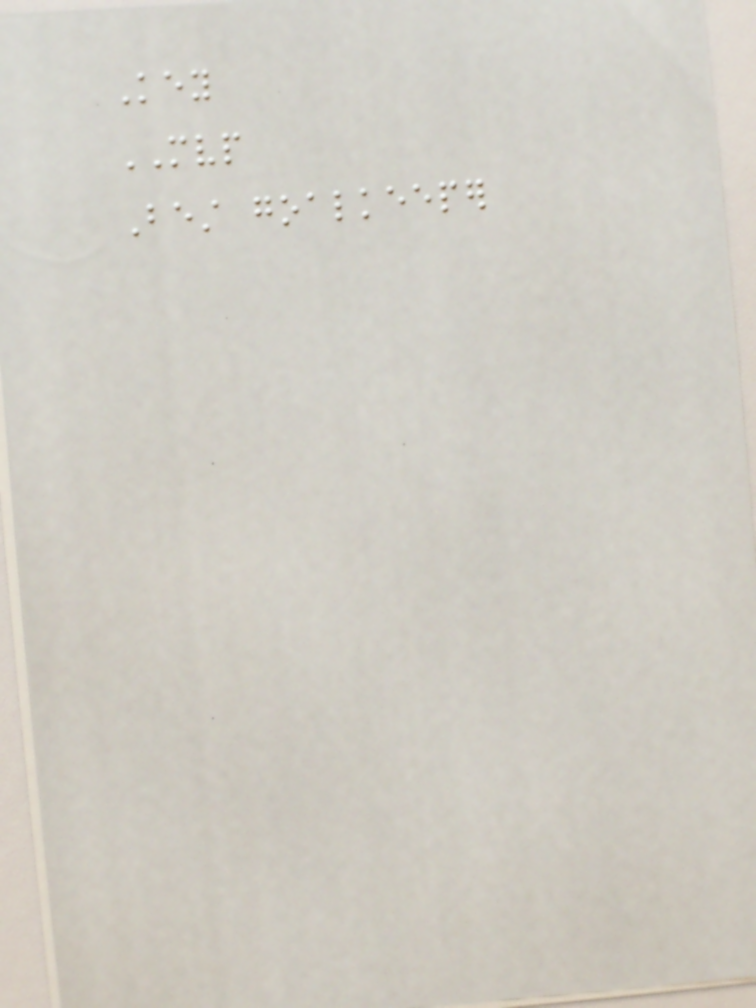Key
MVP
Best goalkeeper
